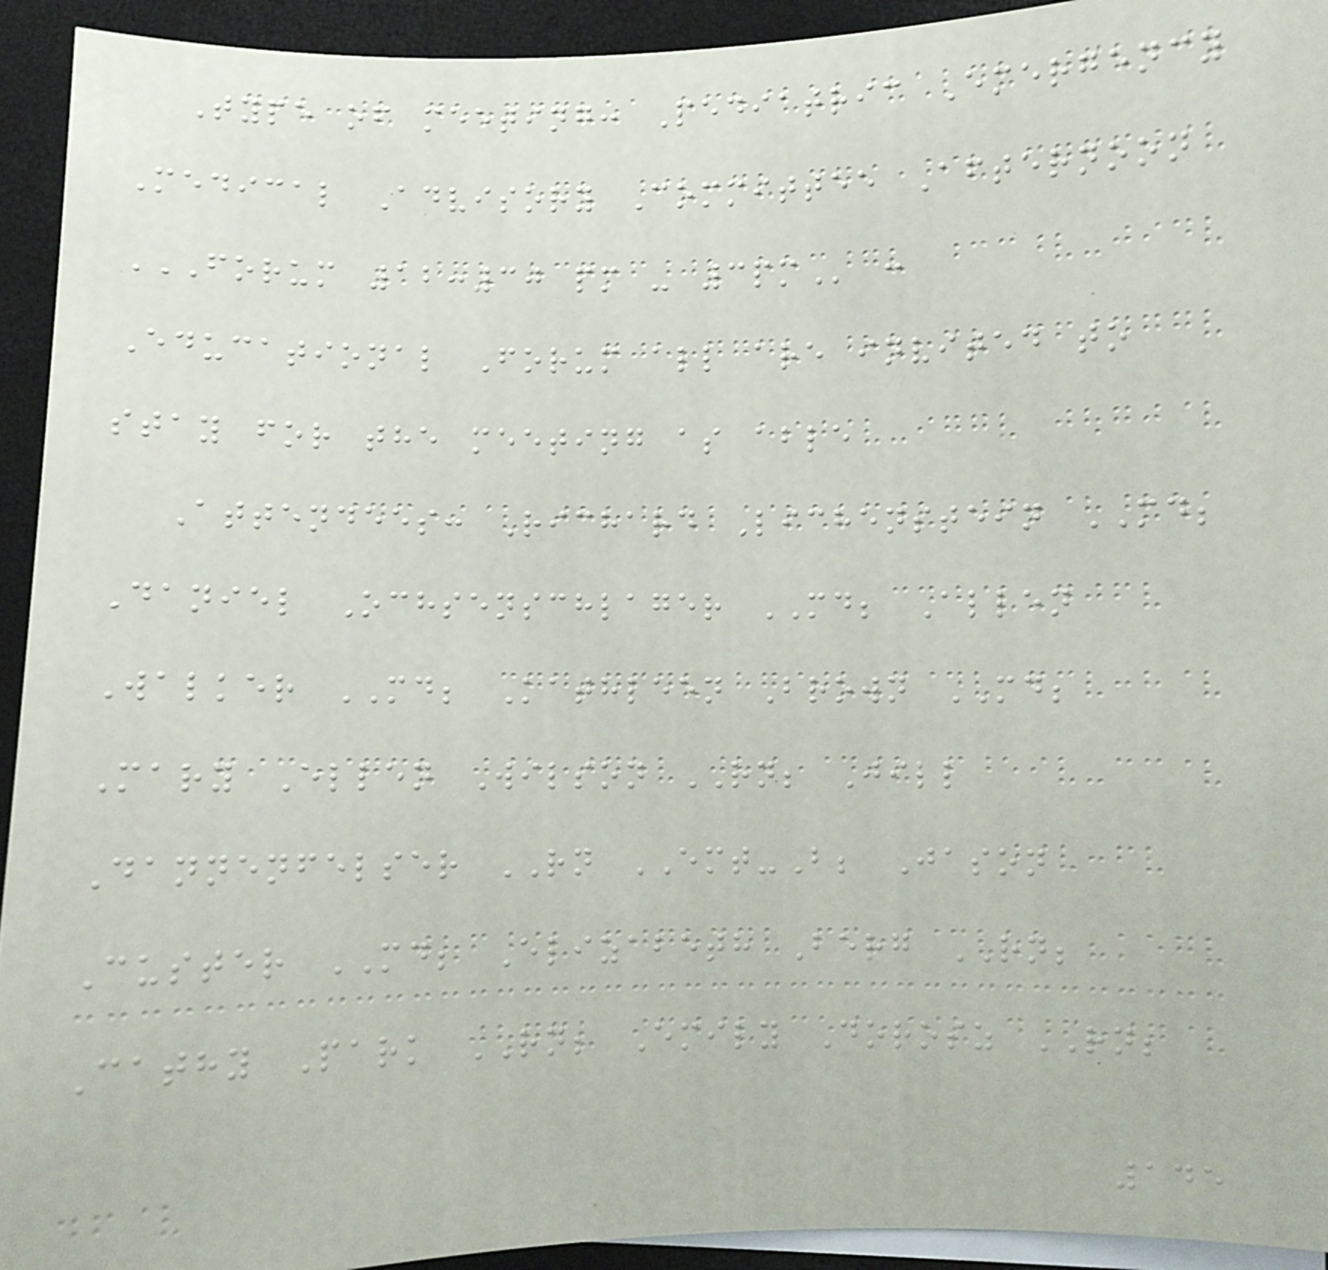Type of meeting: Pediatric Emergency
Medical Advisory Committee Afternoon
FORUM 12:30 PM - 3PM :
Educational Forum all are invited to
stay for the meeting as able
Attendees: Richard Lichenstein MD;
Daniel Ochsenschlager MD; Allen
Walker MD; Kathleen Brown MD;
Mary Ellen Wilson RN; Jill
Dannenfelser RN EMT-B; Jason
Custer MD; Elizabeth Berg RN;
Cathy Park RN; Emily Dorosz RN;
145
